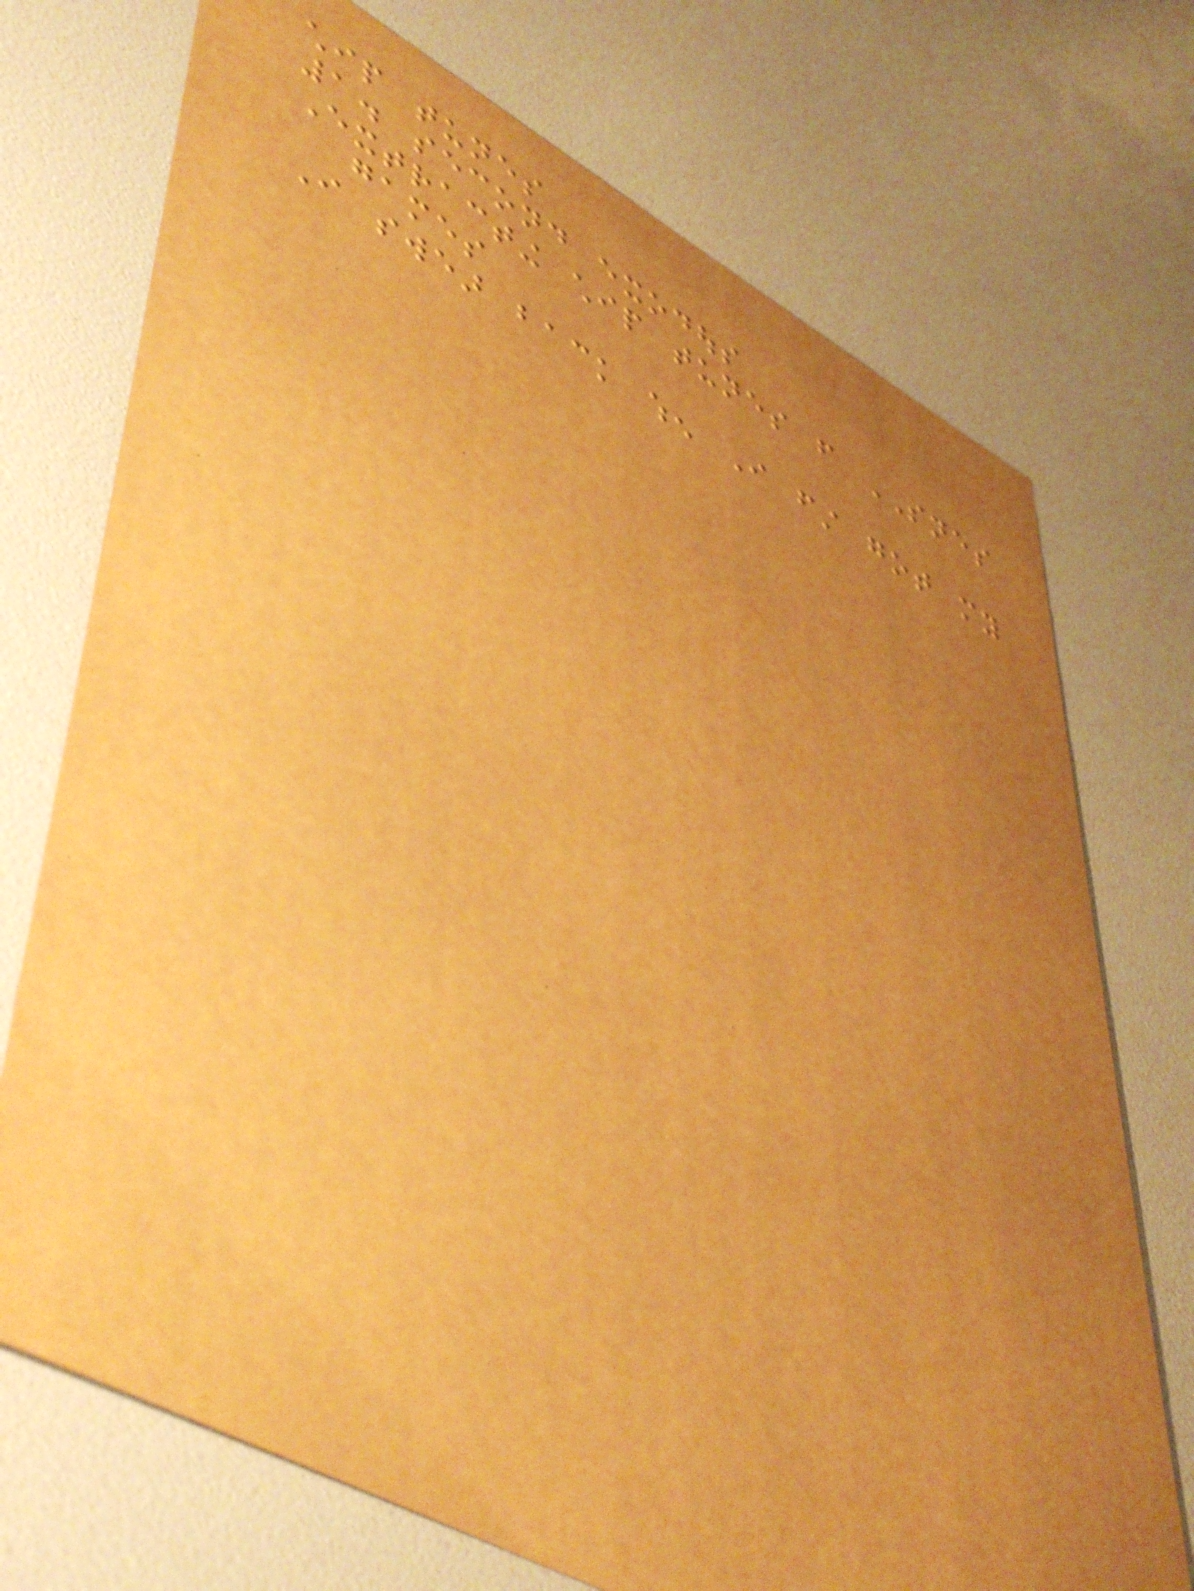chip tunes
1. second exodous
Extracting chip tunes from SNES
games
I swear back when I first got my
